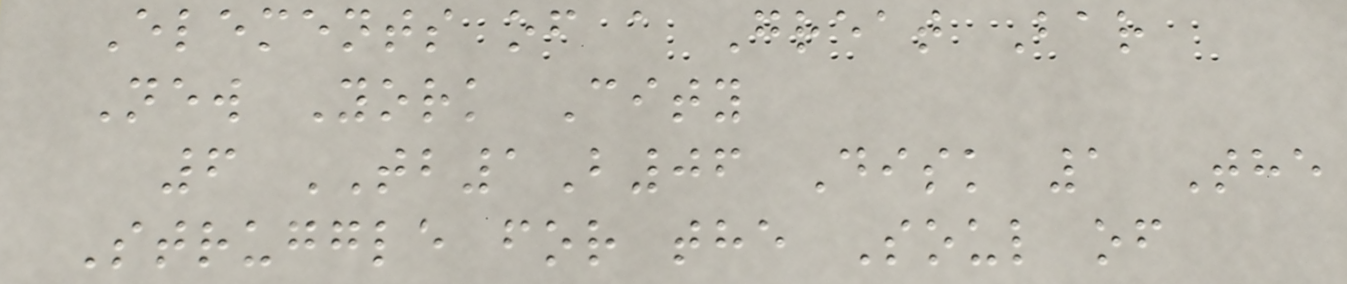Elements of a Great Bar
New York City
6 TB1B06 Disk 1 The
Struggle for the Soul of
